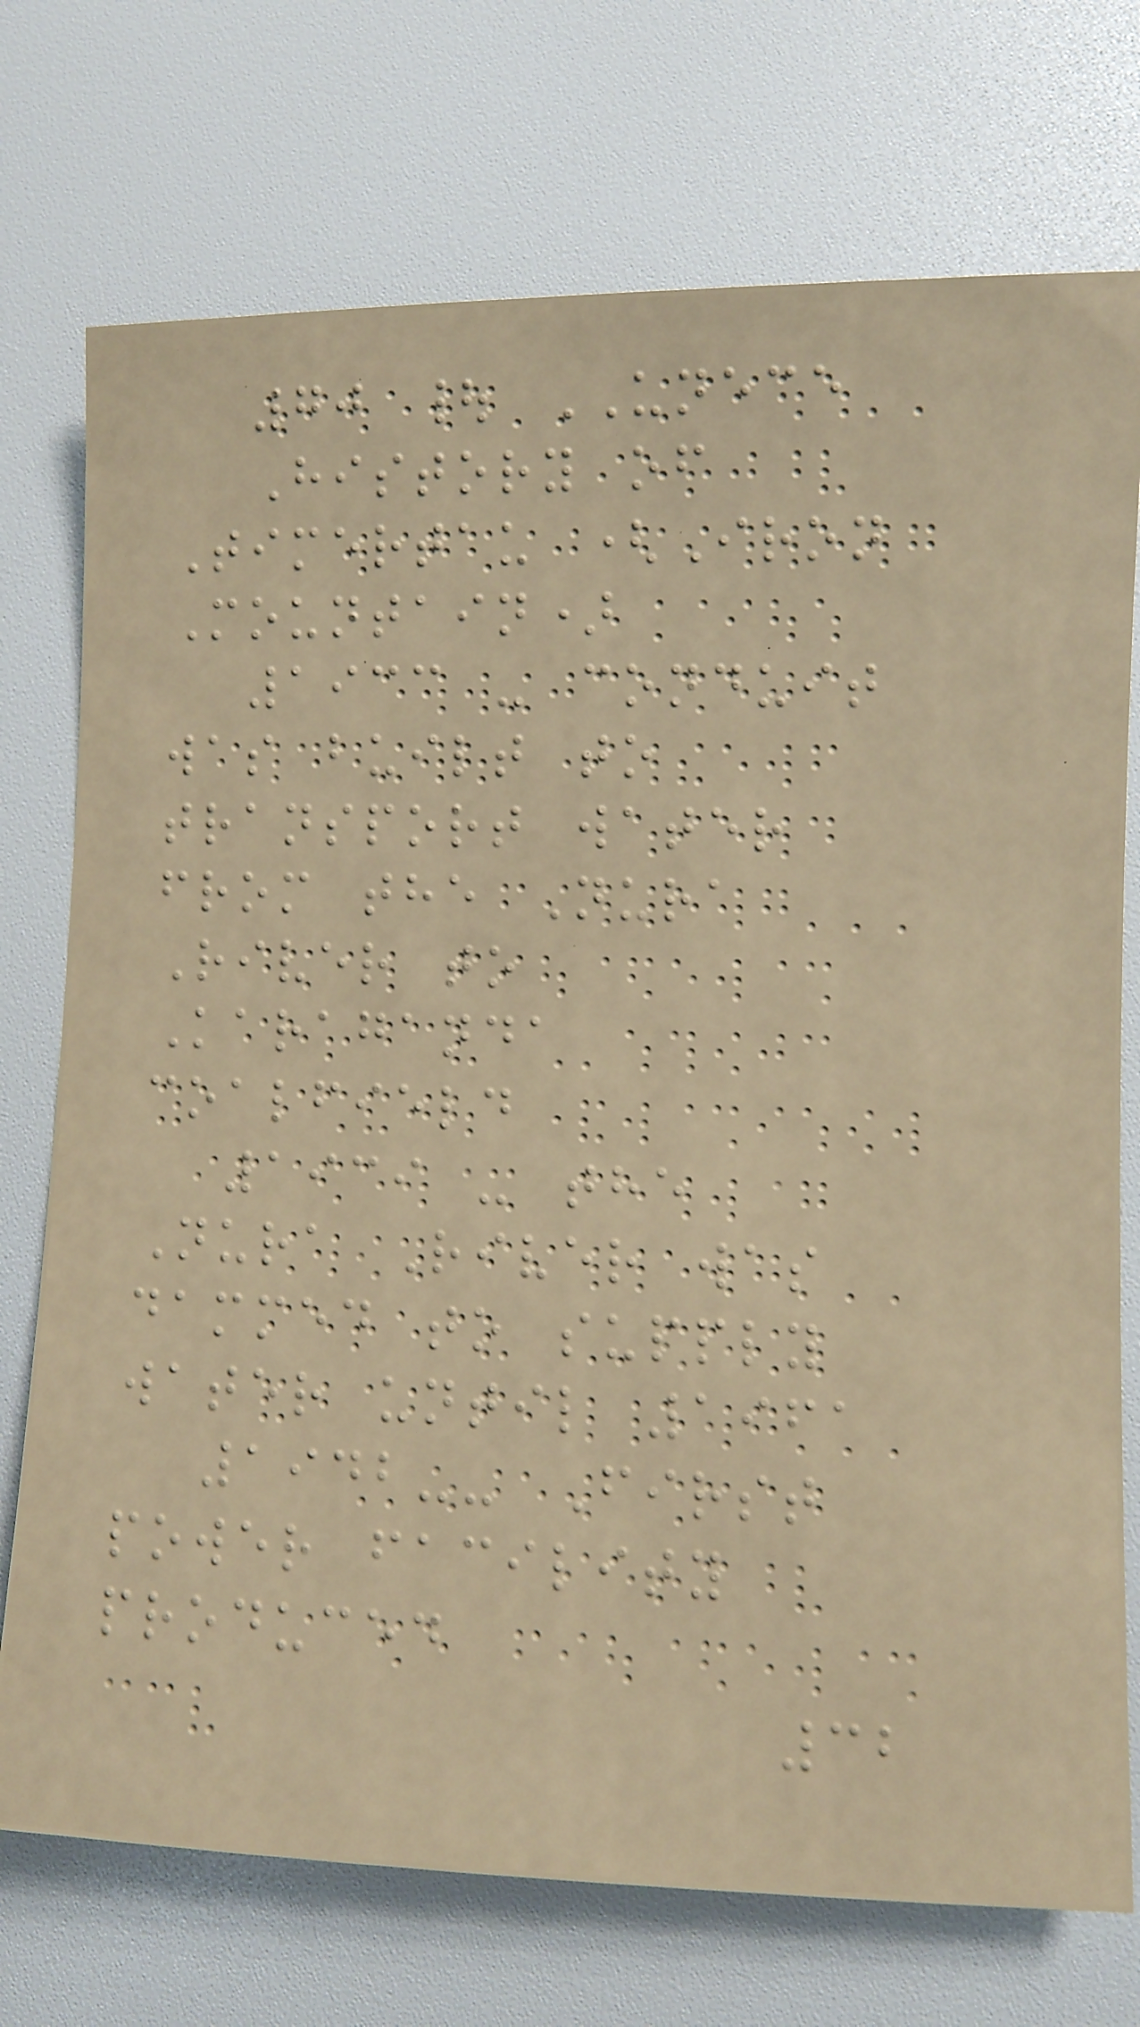70 | UNECE
History of
Timertau (Iron
Mountain)
1933 - conduit
was built to
transport water
from the Nura
River to
Karaganda
coalfield
1939 - the
Nura River was
dammed to supply
water until 1961
1942-- First
power facility
produced
32
